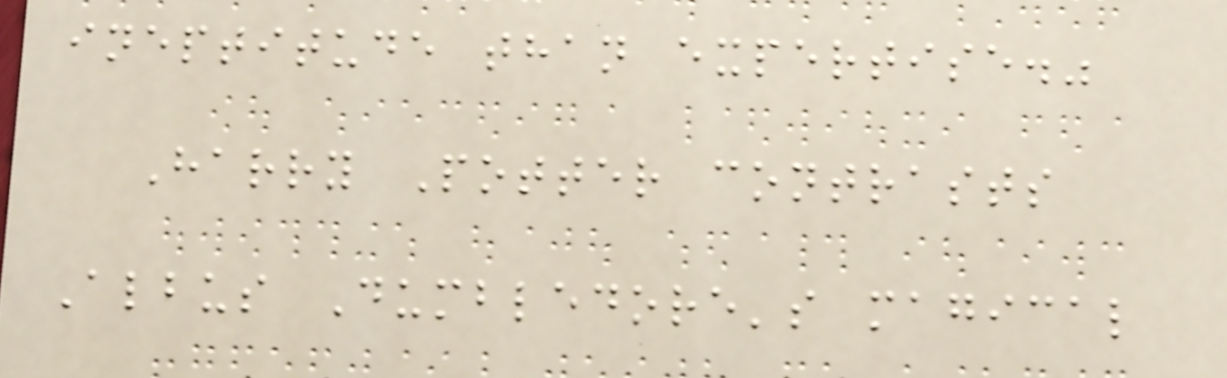ineptitude than expertise."
Harry Potter contrasts
Albus Dumbledore's magical
